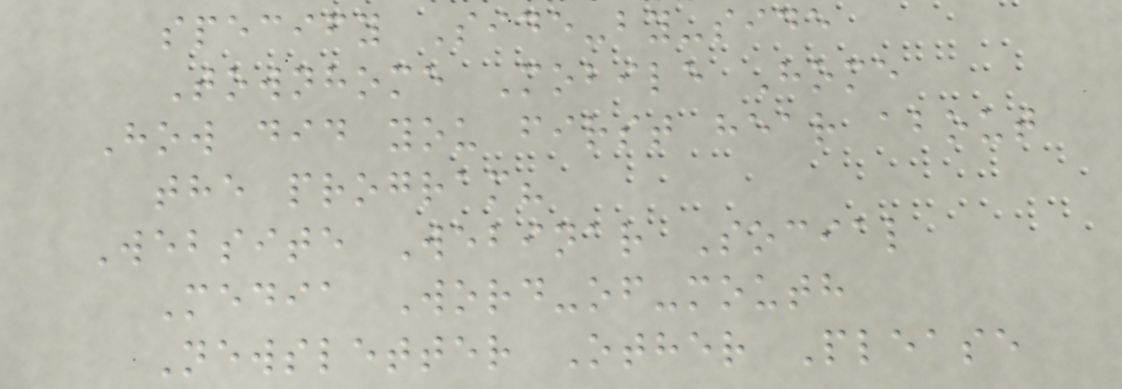specify Side-by-side
Townhome Mobile Home
How did you first hear about
the program?
Website Webinar Social
Media Word-of-mouth
Newsletter Other Please
